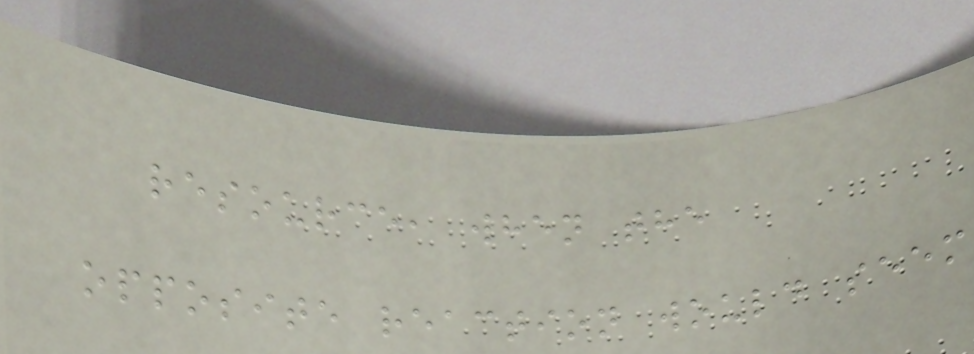resource, when the
opposite reaction would seem
